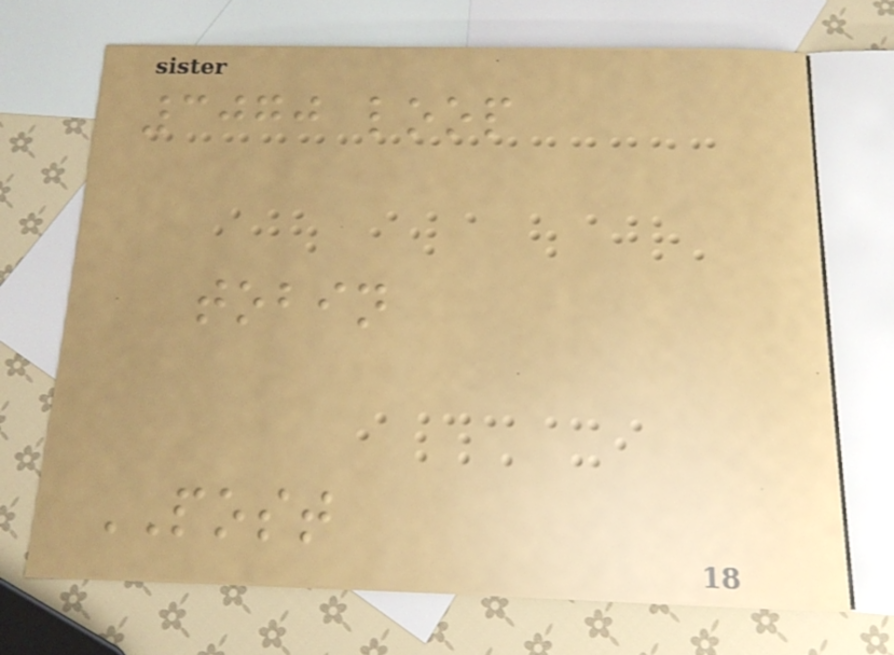3070 loop
tobin
POST
